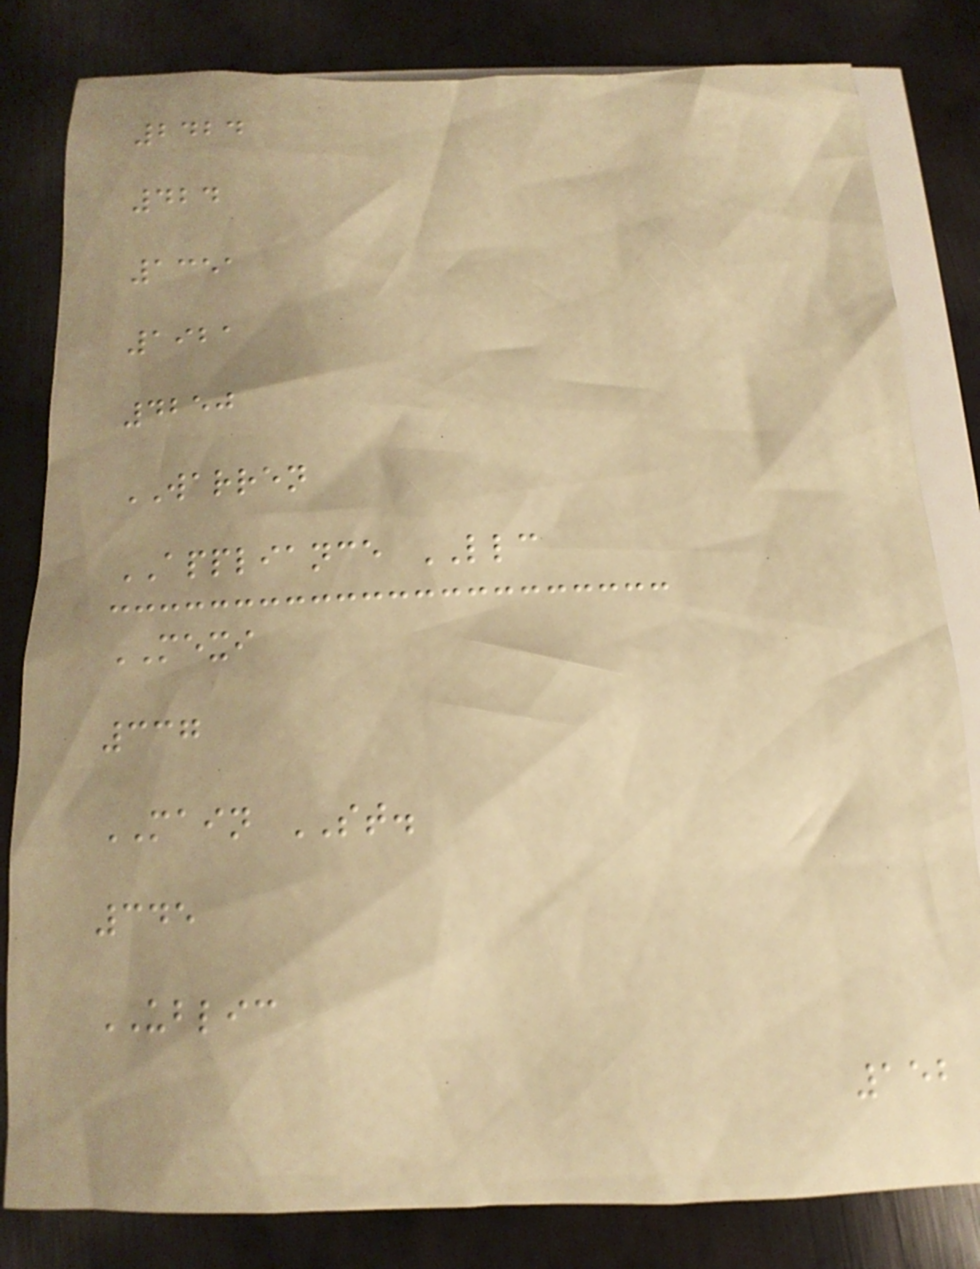2424
424
1351
1921
4250
WARREN
APPLIANCE LLC
MEXI
337
MAIN ST.
345
UBLIC
152
